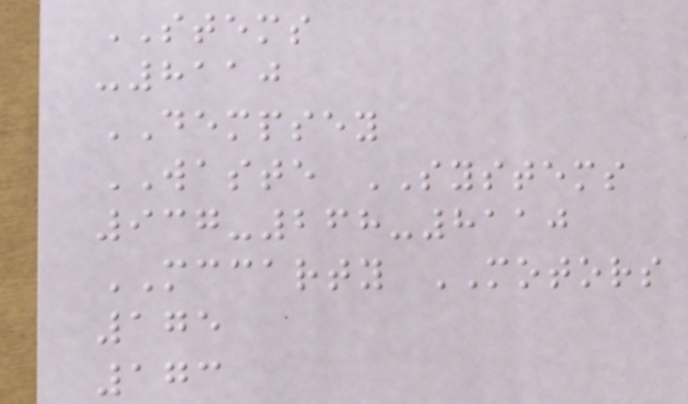STEMS
-8110
DEMPSEY
WASTE SYSTEMS
937-268-8110
MCCARTY MOTORS
175
173
